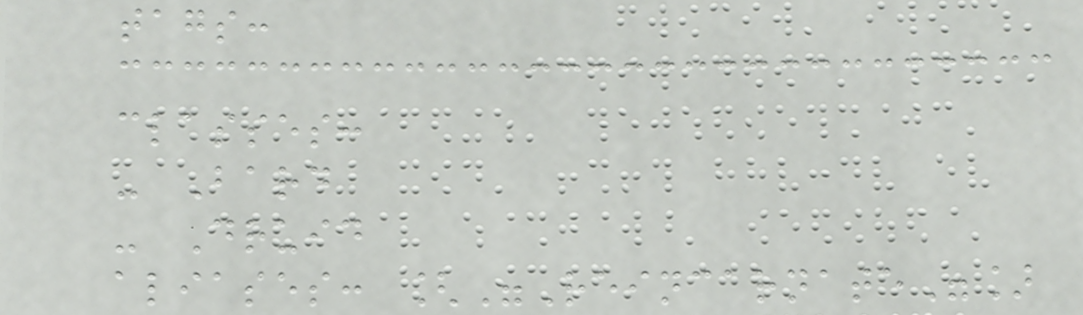tags:
classes:
- Bard
- Druid
aliases: ["Reincarnate"]
